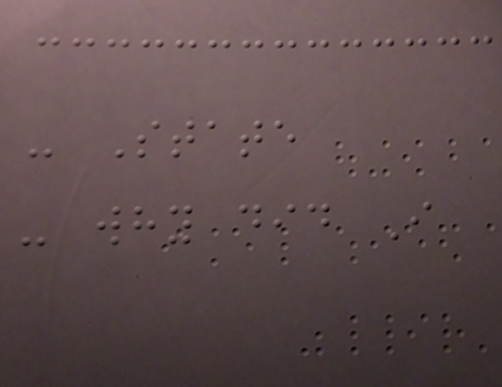- State
- why did I
